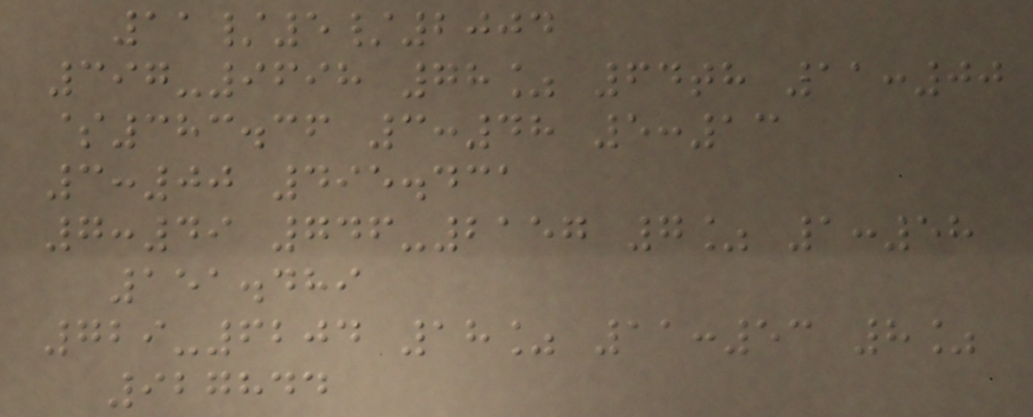11/5/2004
397-9698 78% 64th 11:00
$383.36 3:48 5:13
3:00 495.431
7:49 746-2157 7% 1:58
151.489
729-6204 18% 11:53 8%
927844
